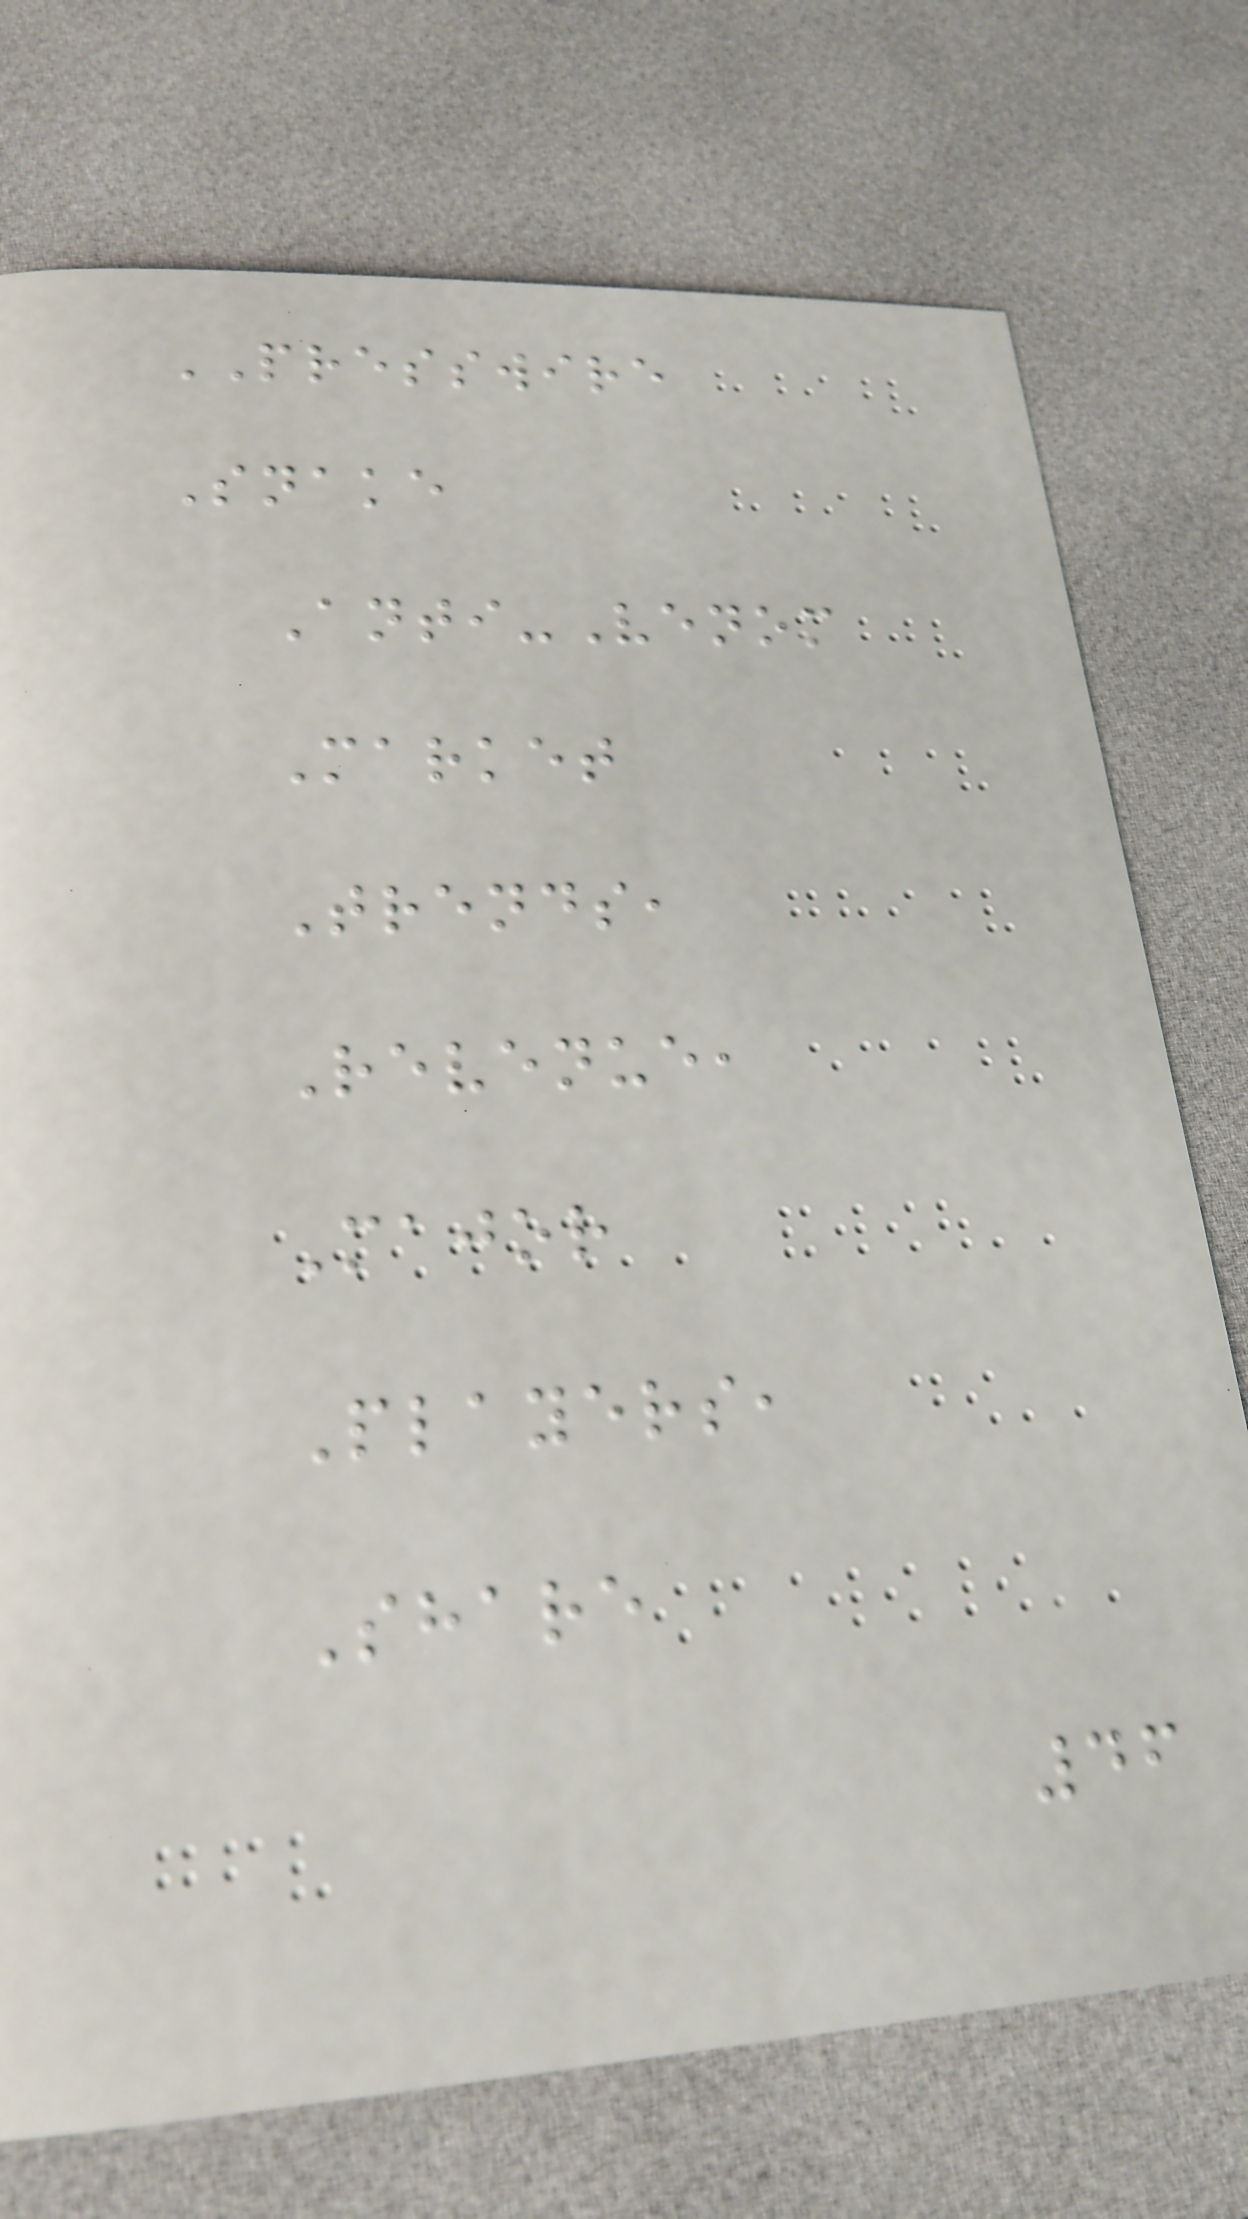PRESSWIRE
Snake
Anti-Venom
Market
Trends,
Revenue,
Major
Players,
Share
46
